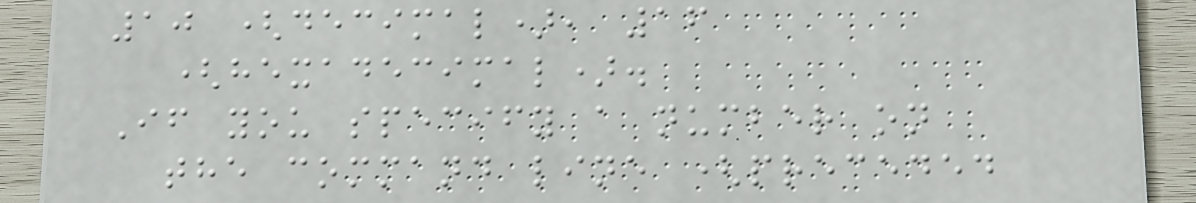10 (decimal), 16
(hexadecimal).
If you specify a number on
the command line (preceded
